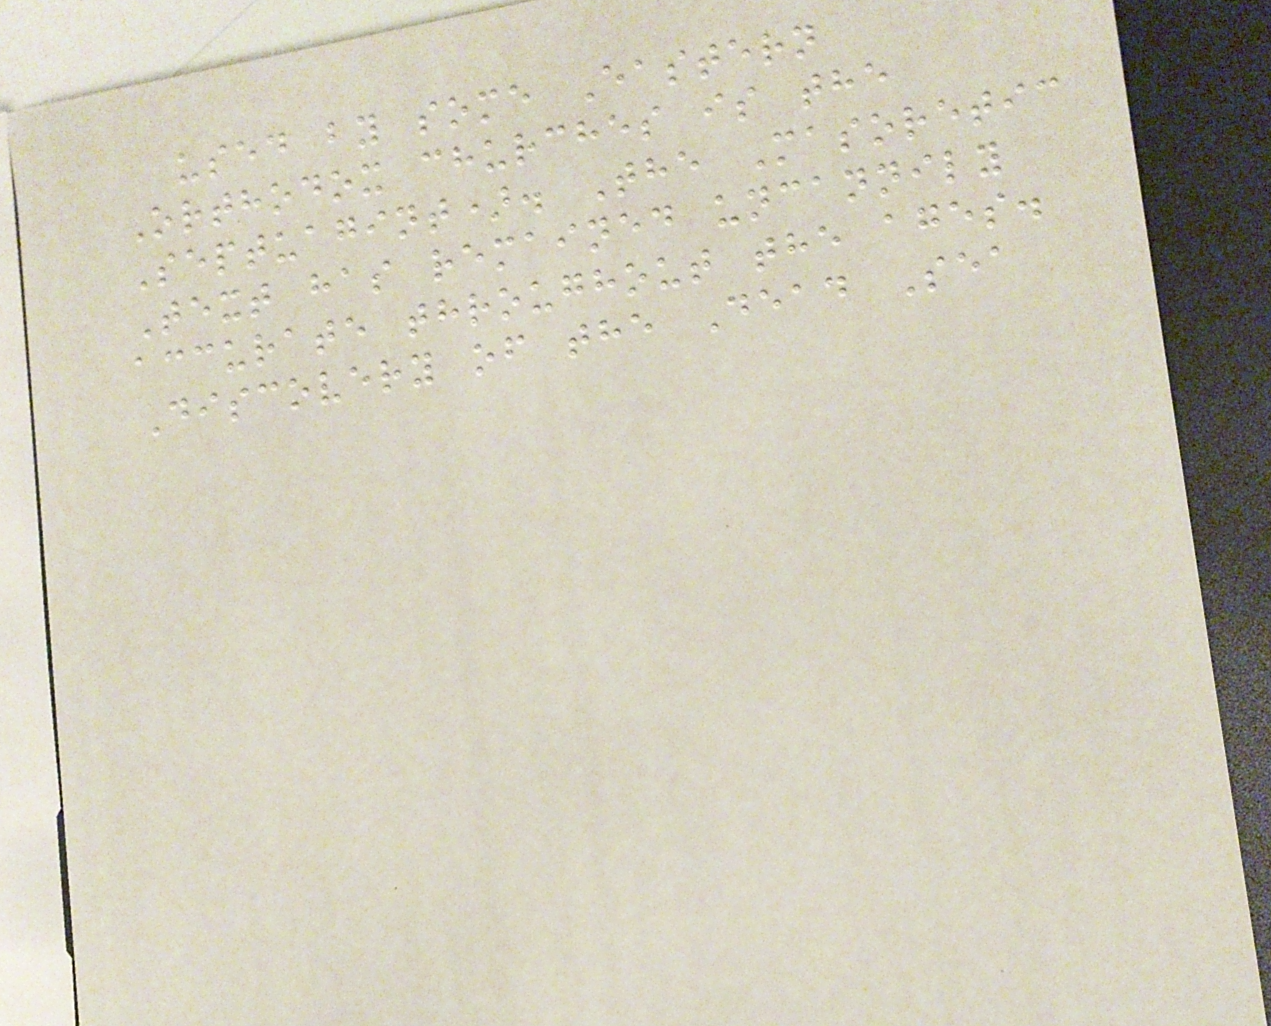used by some Eastern
Orthodox churches is the
Septuagint). The Masoretic
Text has remained uncannily
accurate throughout the ages.
Discovery of the Dead Sea
